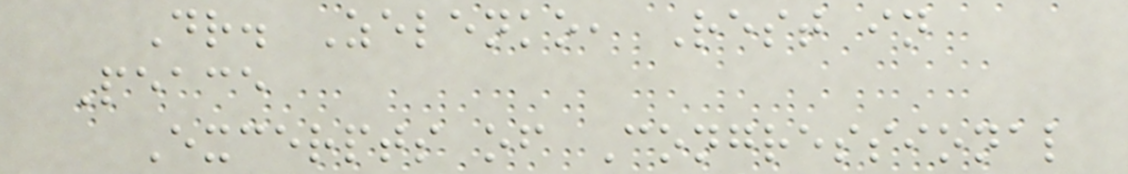Dr. Zelenko, Rest in
Peace
Excerpts of Congressional
